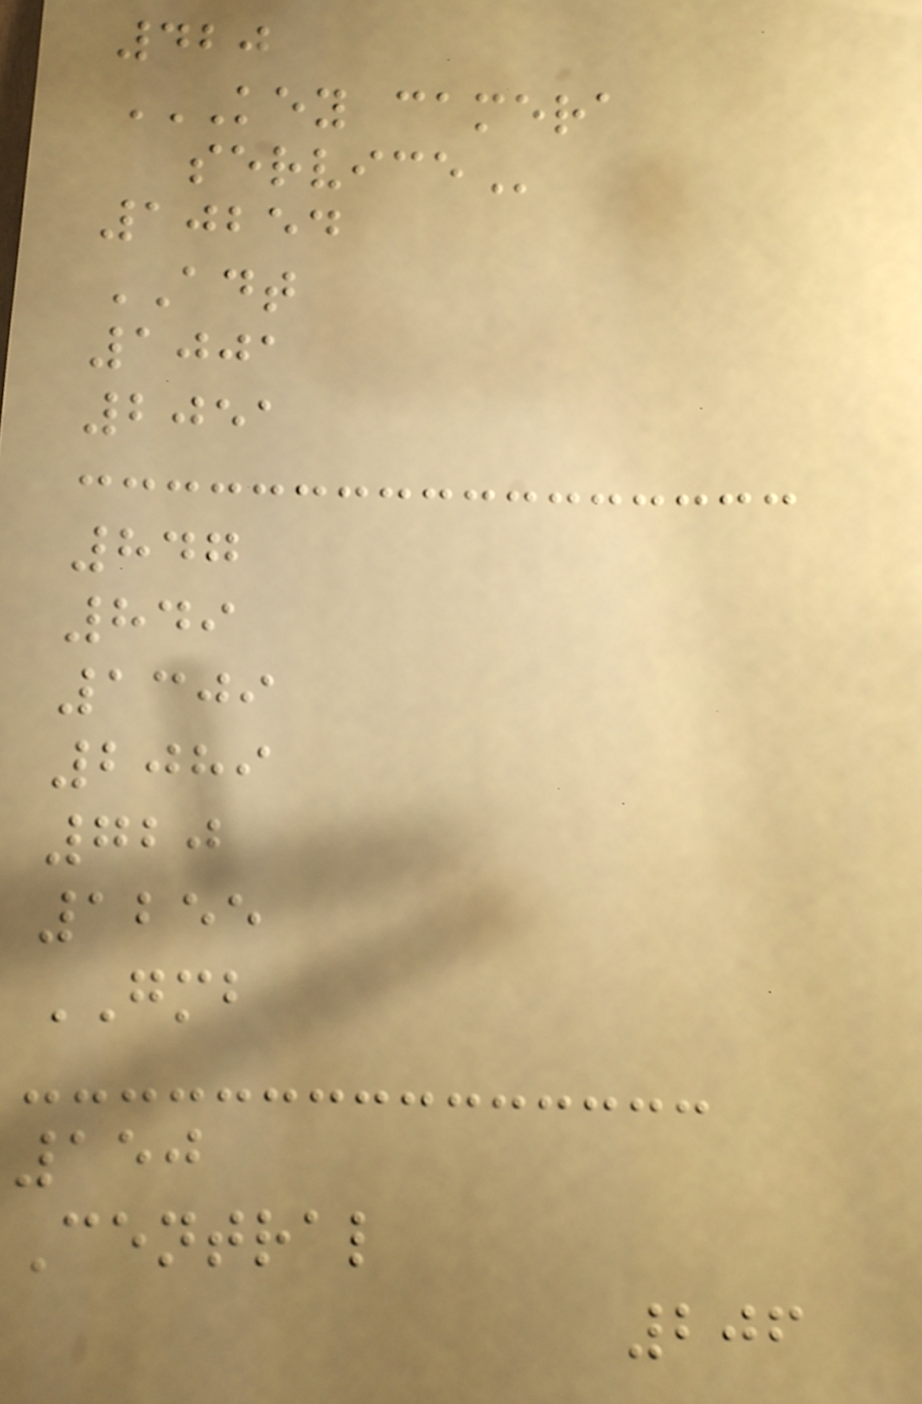420
KEY CAMERA
SERVICE
10254
ADT
1001
2051
847
849
1309
2089
720
1255
GMB
150
Central
206
